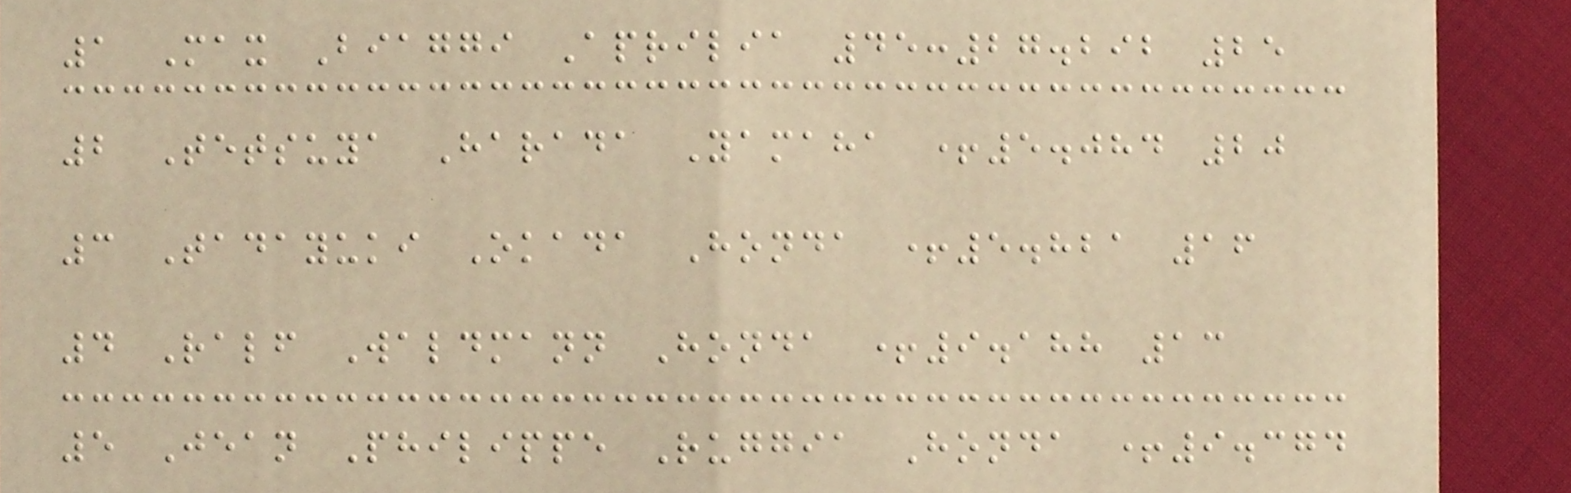1 Max Biaggi Aprilia 45:27.292 25
2 Tetsuya Harada Yamaha +5.084 20
3 Tadayuki Okada Honda +5.821 16
4 Ralf Waldmann Honda +9.188 13
5 Jean Philippe Ruggia Honda +9.374
